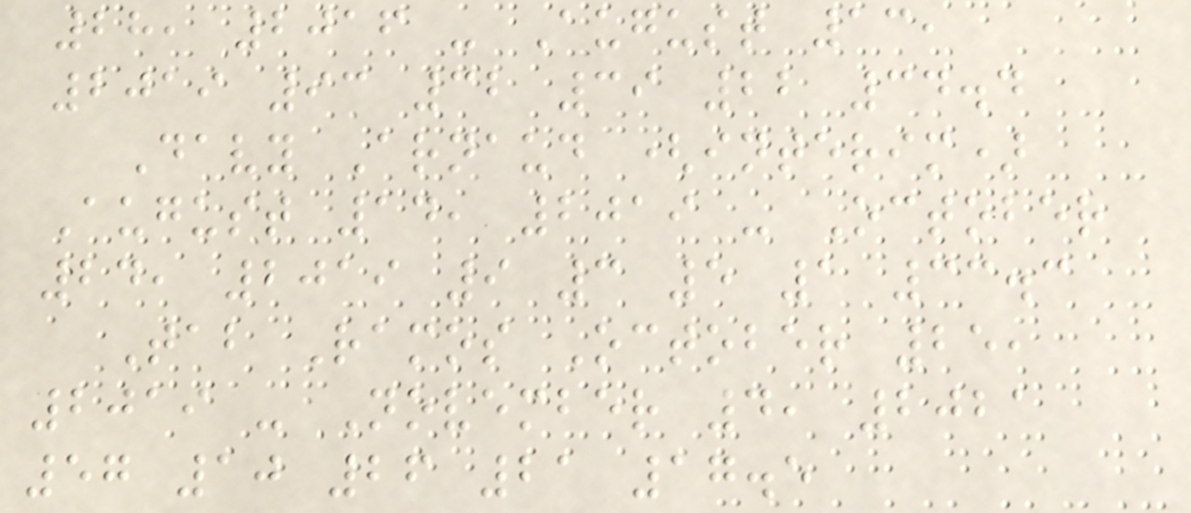28, 2016 - August 13,
2019 93 32 39 22 34.4
Davy Arnaud (interim)
August 14, 2019 - October
24, 2019 9 3 5 1 33.3
Tab Ramos October 25,
2019 - November 4, 2021
57 10 26 21 17.5
